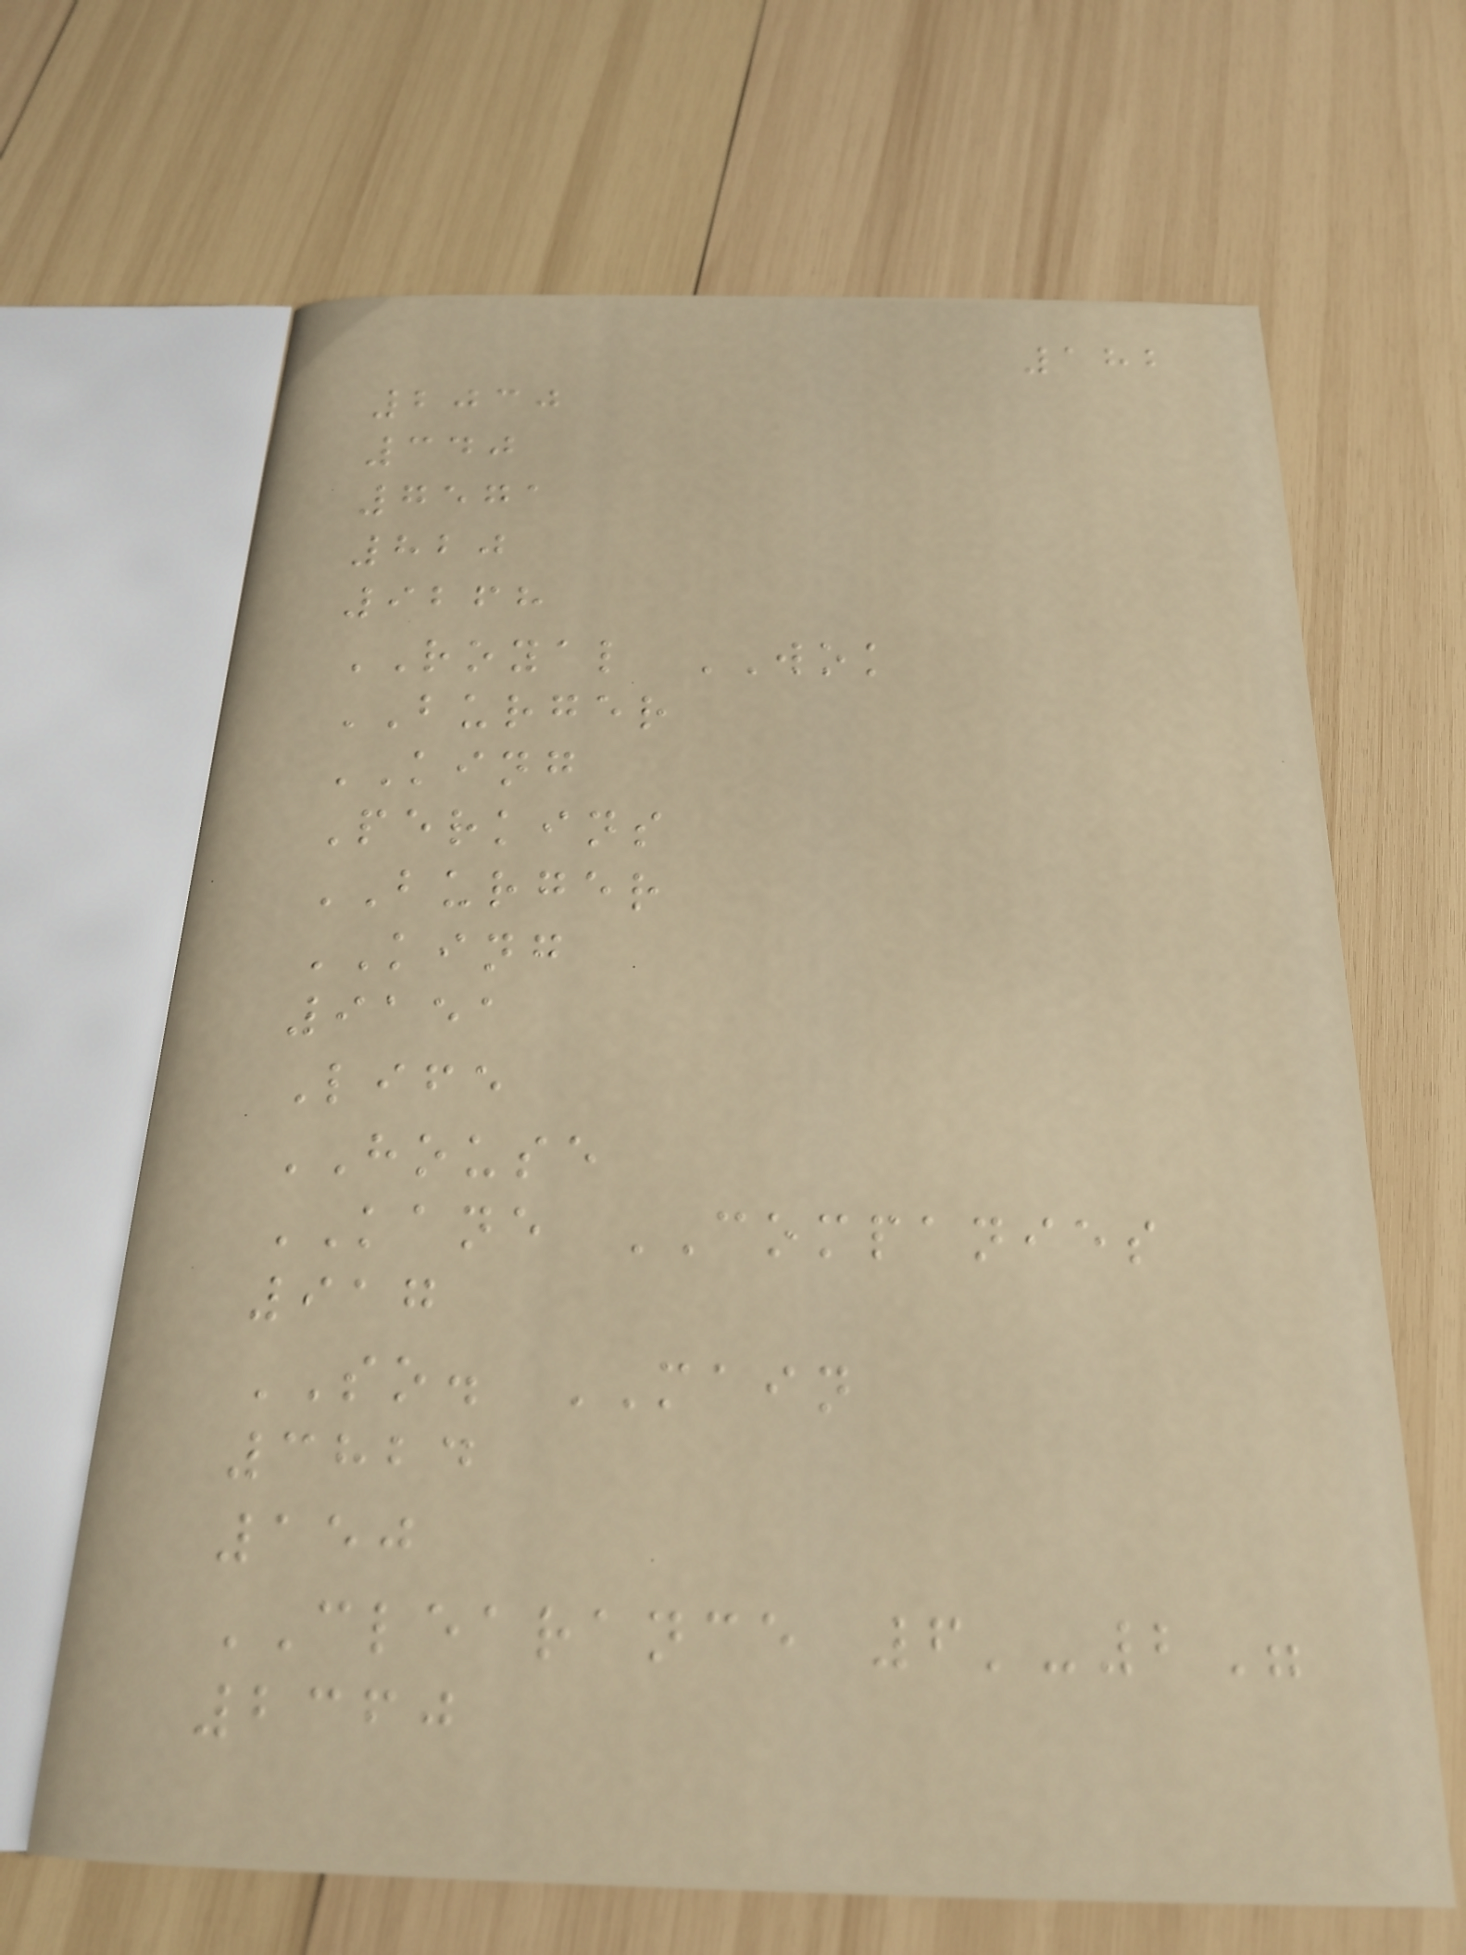182
2030
340
7571
820
9268
ROYAL WOK
BURGER
KING
Perkins
BURGER
KING
9151
Life
HOUSE
KANE COMPANIES
917
SO. MAIN
3824
150
CLEARANCE 6'-2"
2360
